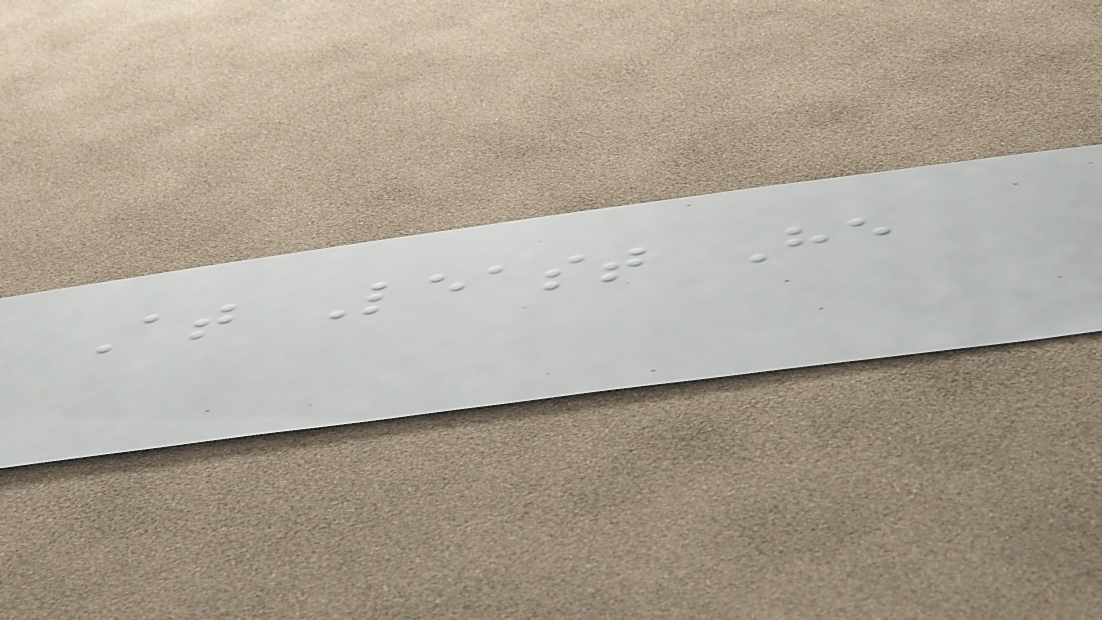At Least He
